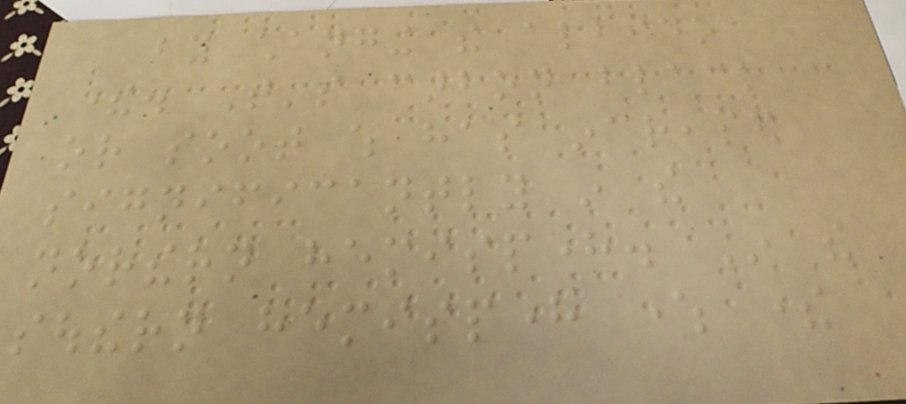by changing the albido
there. That's carbon black
or soot which has increased
significantly in the
northern hemisphere. In the
southern hemisphere where there
